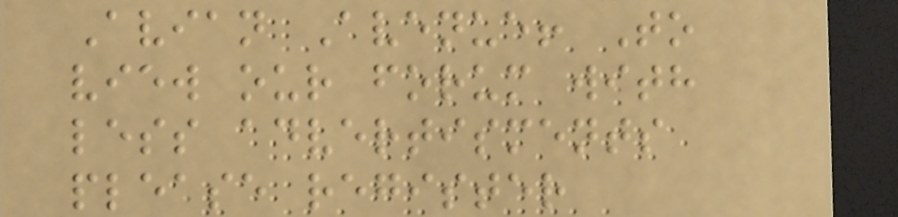Avian Avenue! To
view our forum with
less advertisments
please register
